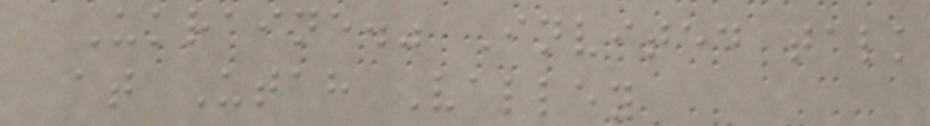Ukraine." Invited talk
at Utah Valley
